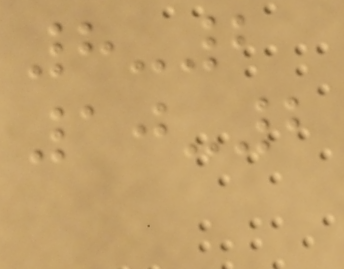8-2
10-2
